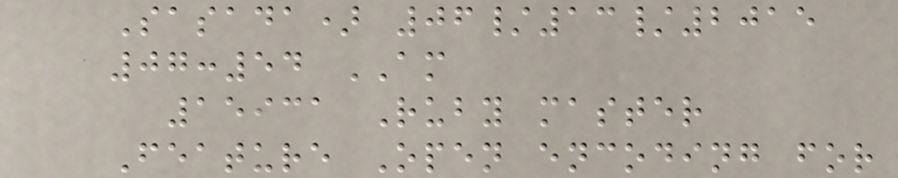Sasada) 06/13/2015
07:54 AM
15931 Ruby master
Feature Open encoding for
